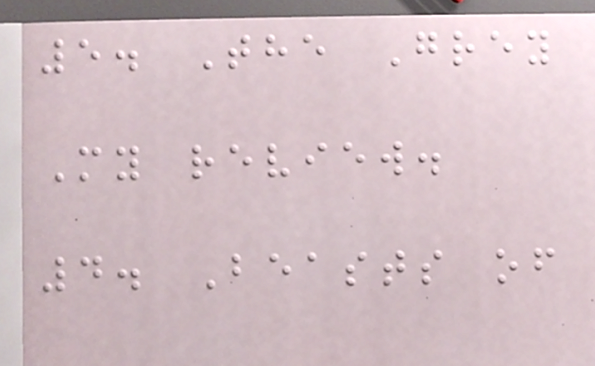5. The Grey
My review.
4. Beasts of
